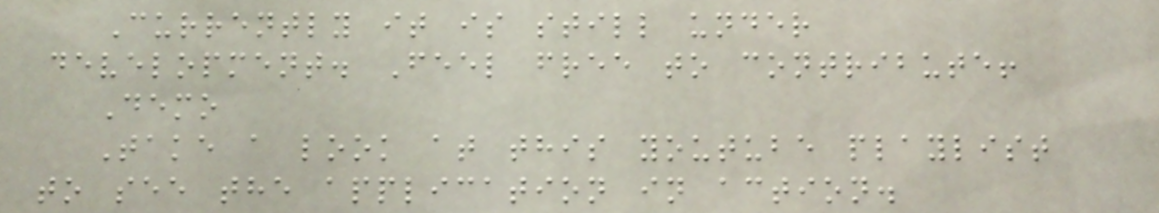Currently it is still under
development. Feel free to contribute!
Demo
Take a look at this youtube playlist
to see the application in action.
